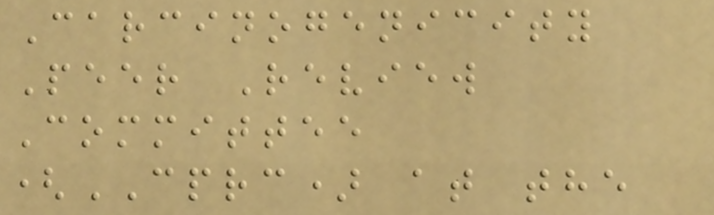Carcinogenicity
Peer Review
Committee
(CPRC) at the
